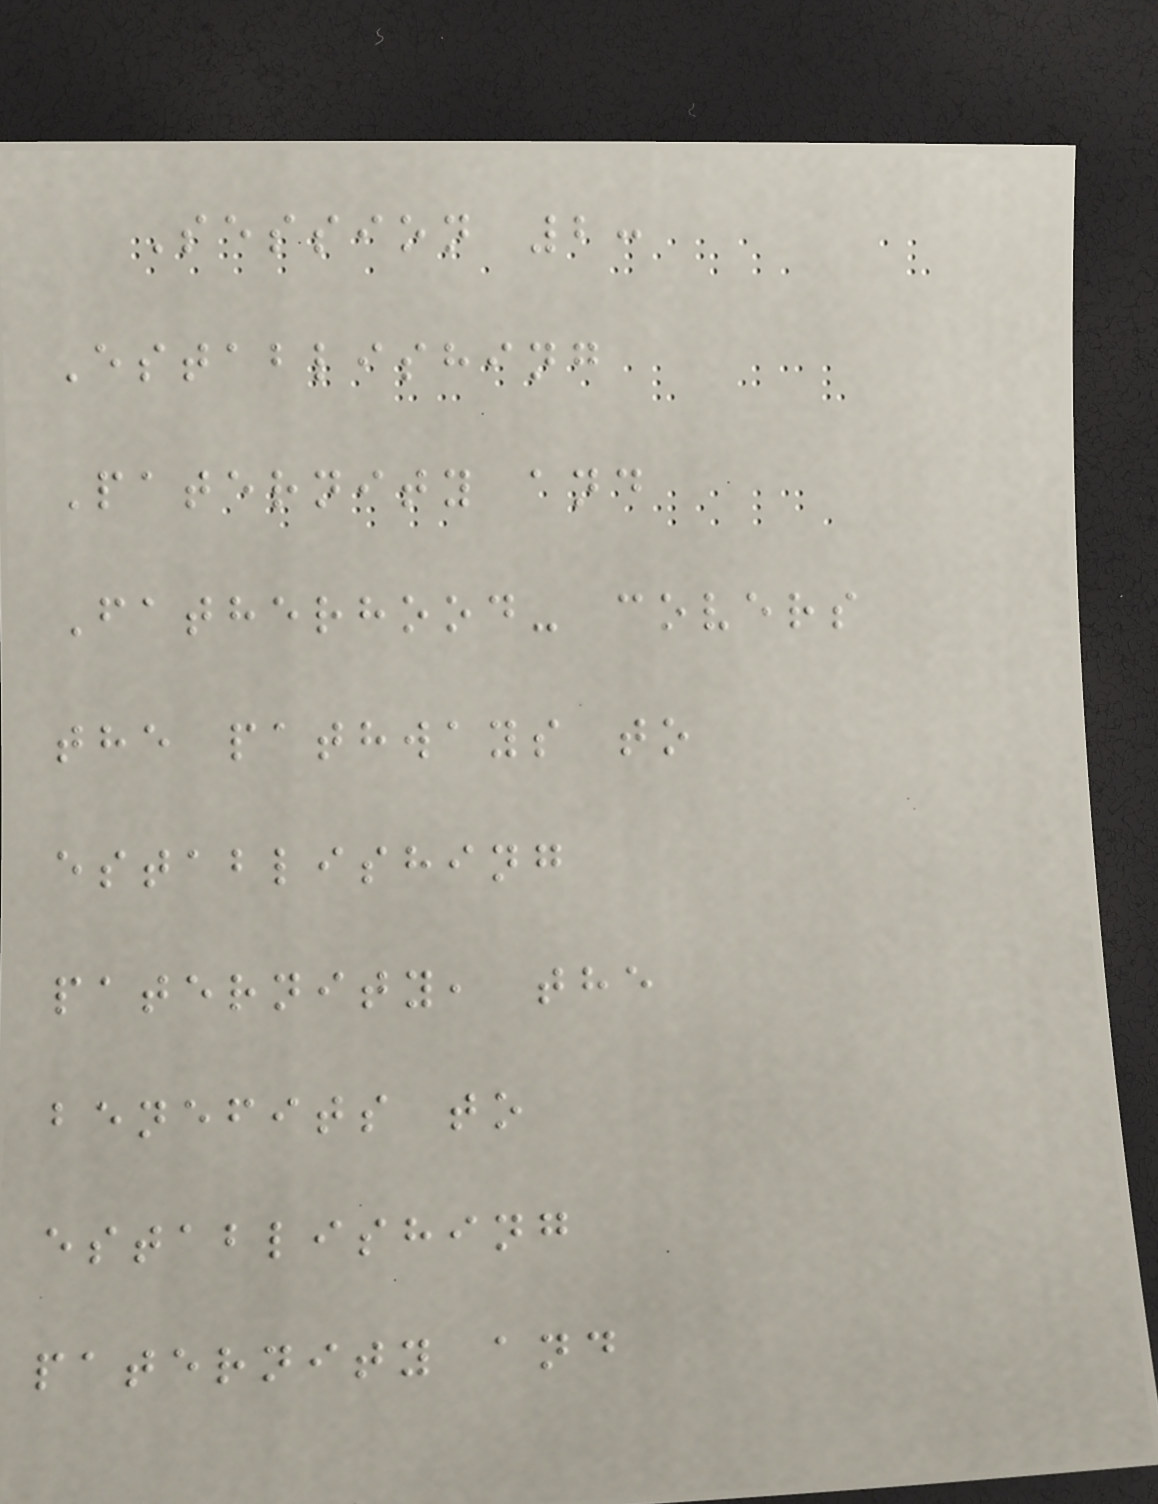Session 2:
Establishing
Paternity and
Fatherhood- covers
the pathways to
establishing
paternity, the
benefits to
establishing
paternity and
